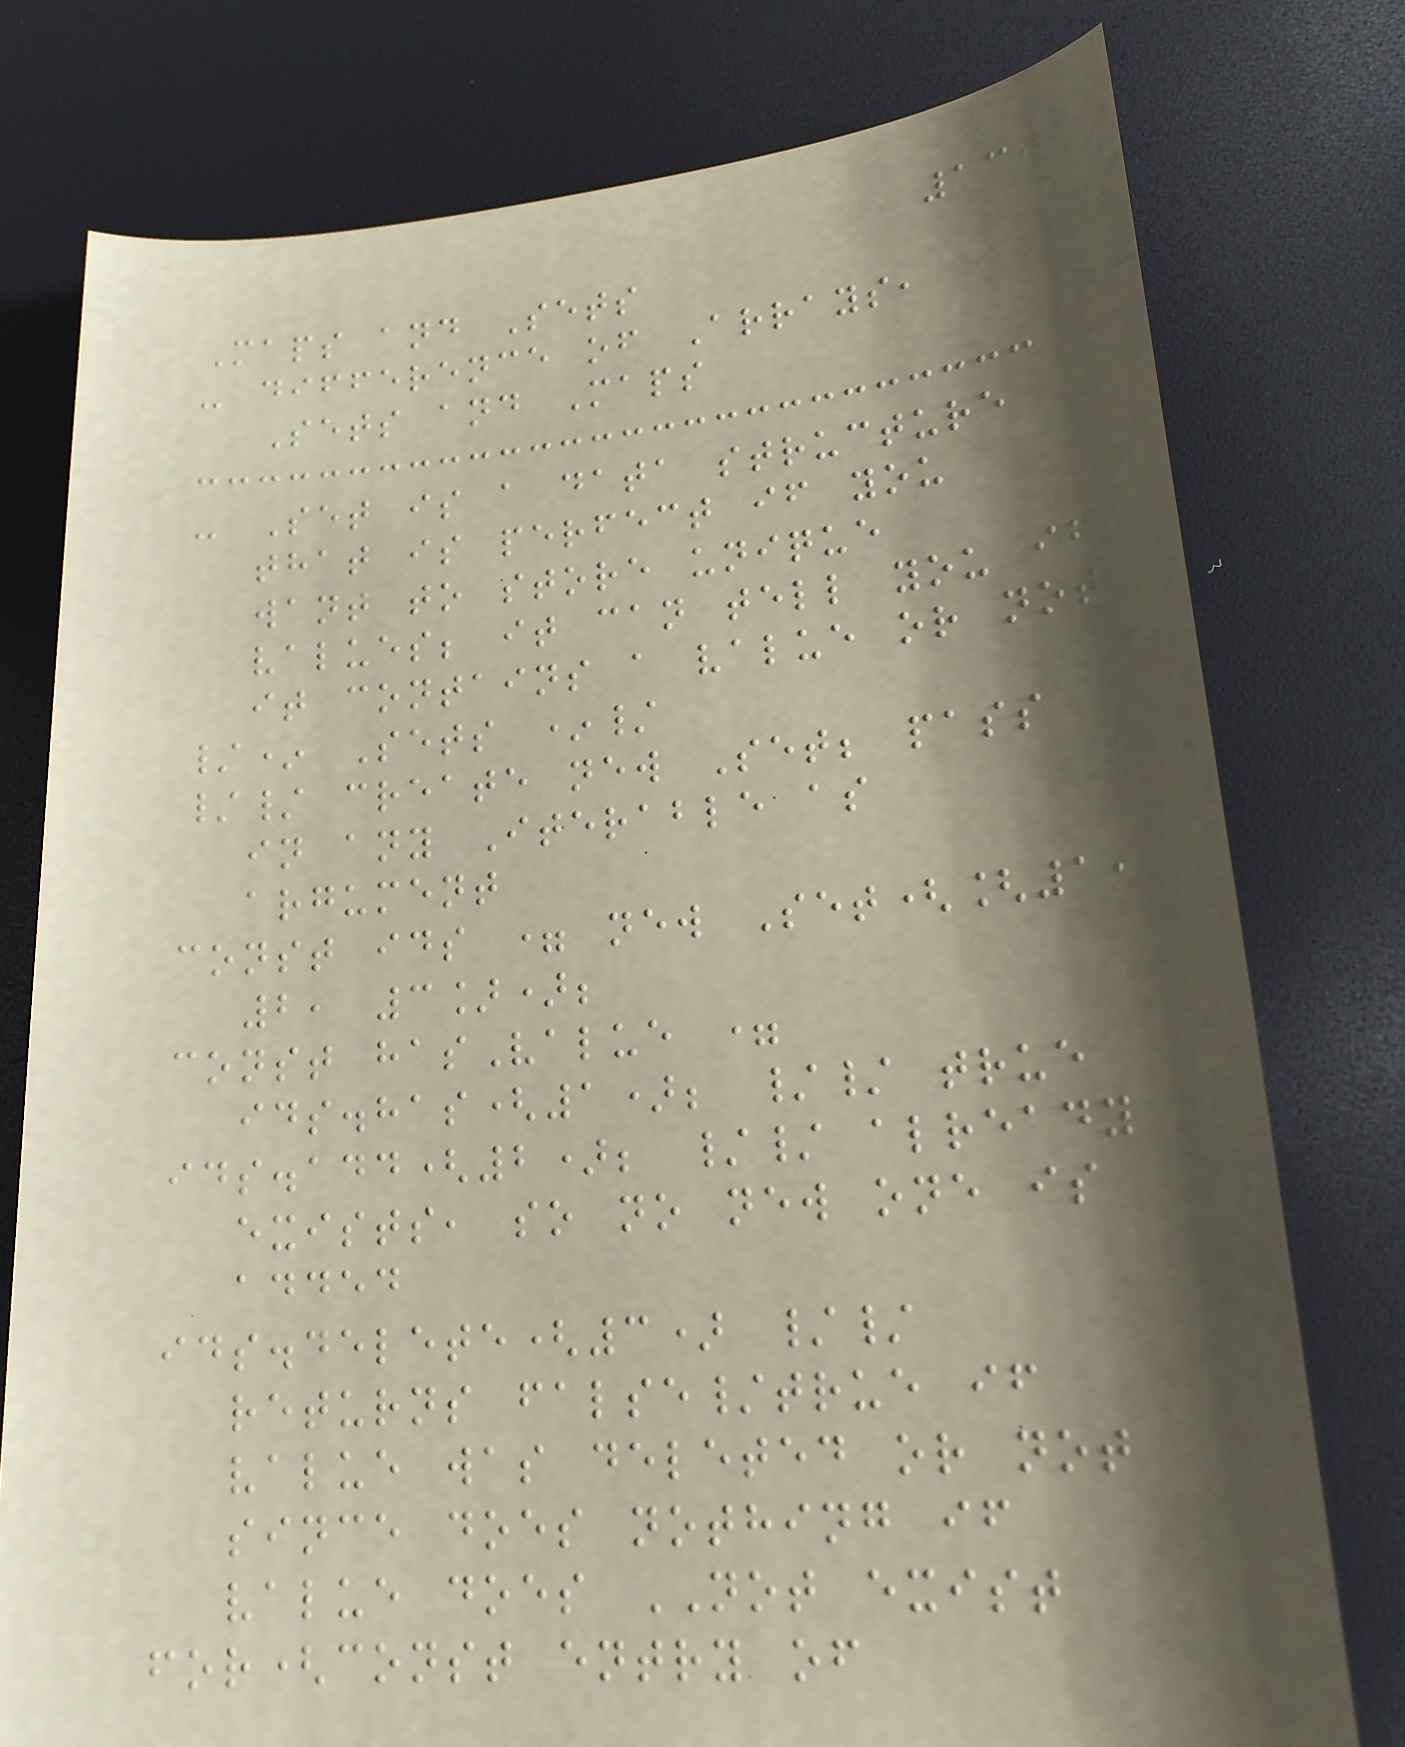130
Maps and Sets
- difference of Arrays,
Sets and Maps
- Set is a data structure
that is perfect if you
want to store unique
values; it can tell you if
it contains a value or not
/* Sets */
// create new Set; pass
in any Iterable as
argument
const ids = new Set([1,
2, 3]);
const hasValue =
ids.has(1); // true
ids.add(2); // already
exists, so no new one is
added
ids.delete(3) //
returns false/true if
value was deleted or not
since does nothing if
value does NOT exist
for(const entry of
